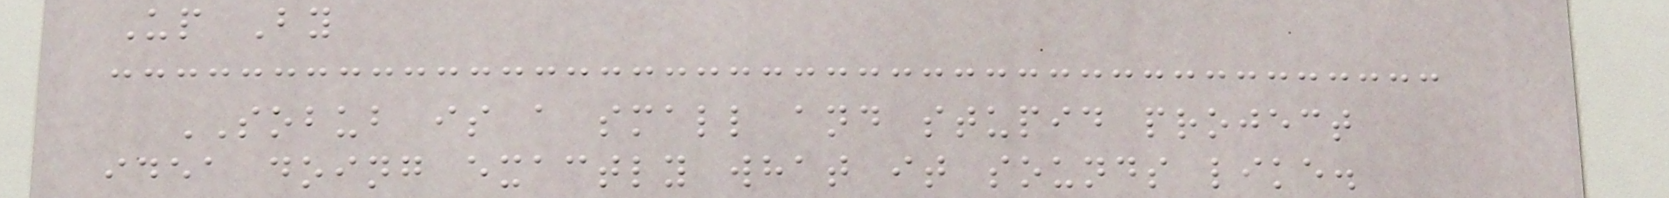Up By
SOBUB is a small and stupid project
idea doing exactly what it sounds like.
